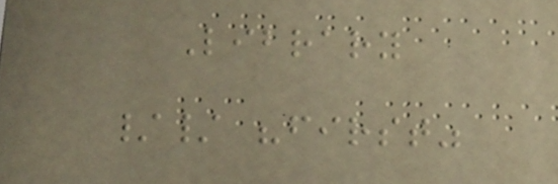Library
// "first"
